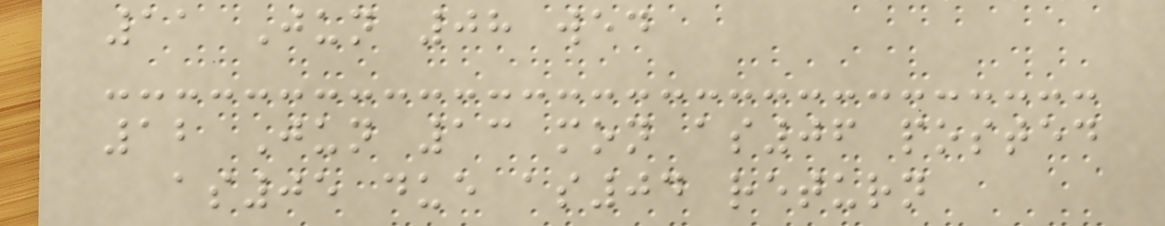11 Jun 08 wed
12 Jun 13 mon as06 posted
as05 due as04 return
